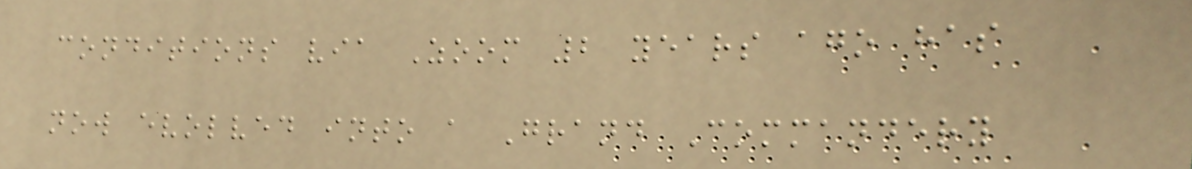conditions via Zoom 2 years ago has
now evolved into a Grand Commandery
